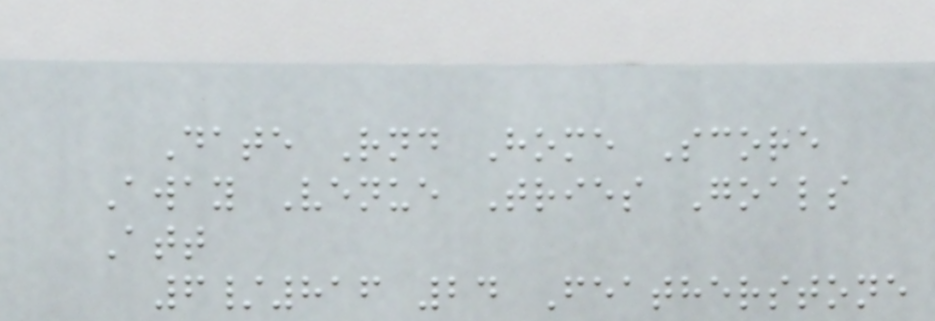Date Rnd Home Score
Away Venue Tries Goals
Att
6/816 24 Featherstone
